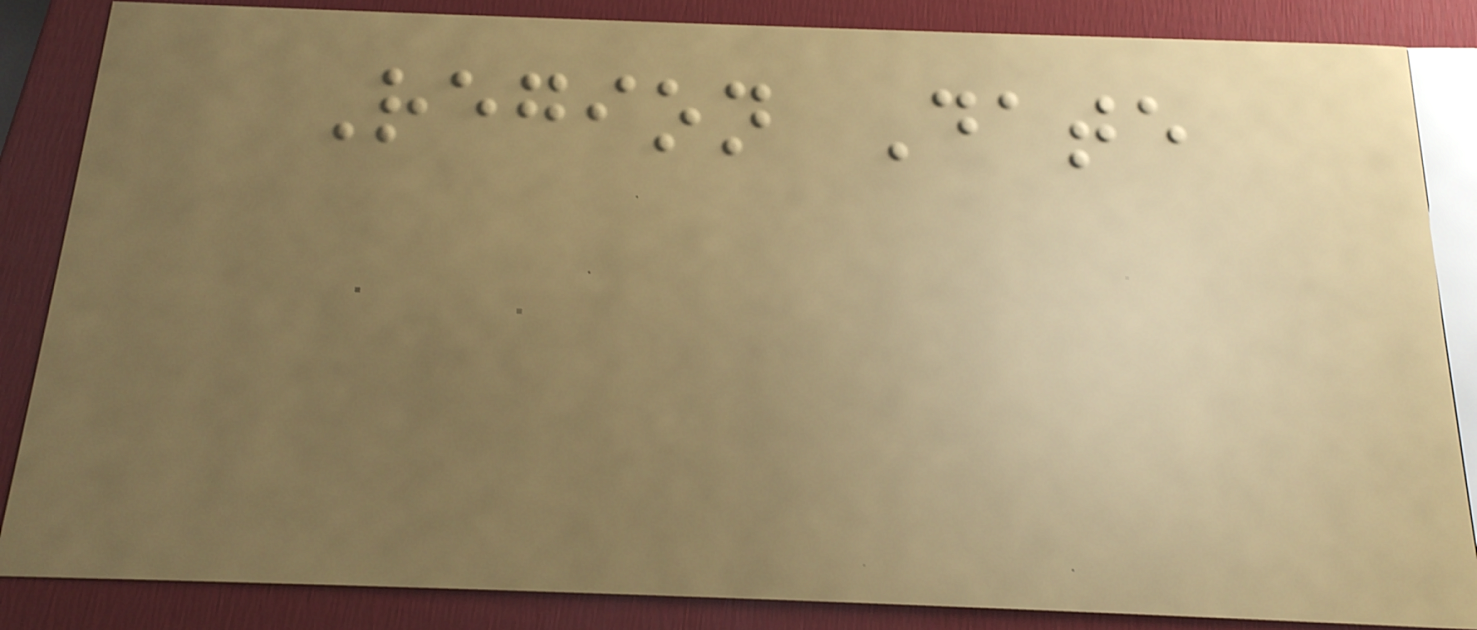Region Date
